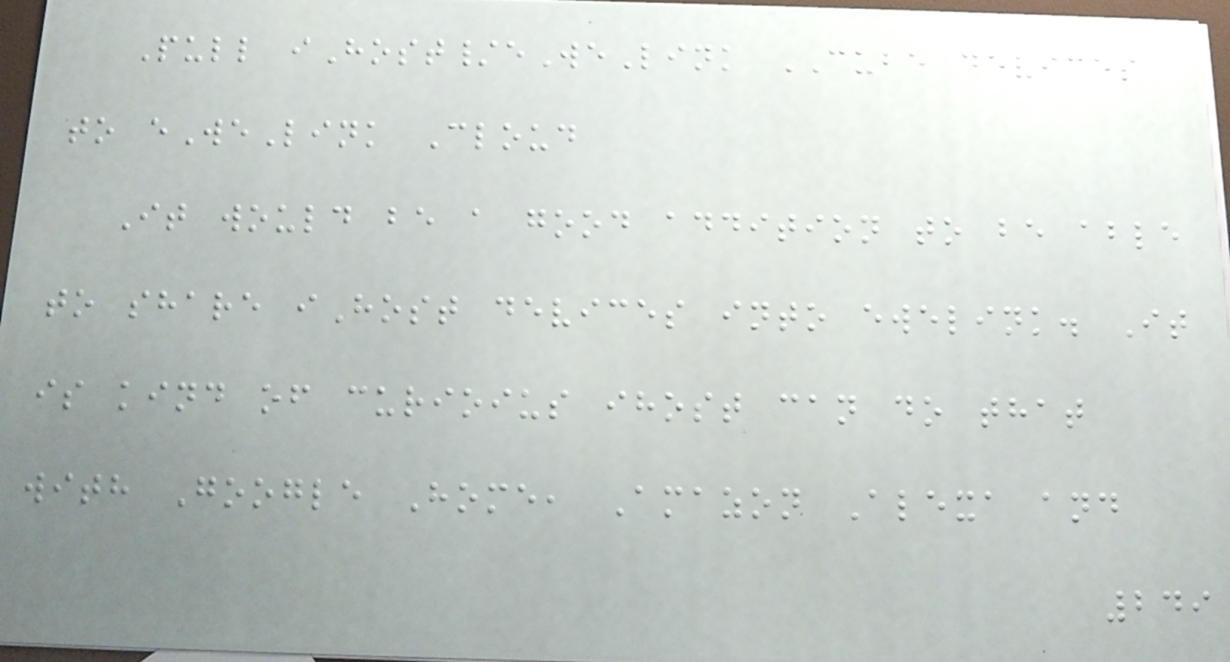Pull iHost/eWeLink CUBE devices
to eWeLink Cloud
It would be a good addition to be able
to share iHost devices into ewelink. It
is kind of curioius ihost can do that
with Google Home, Amazon Alexa and
249
